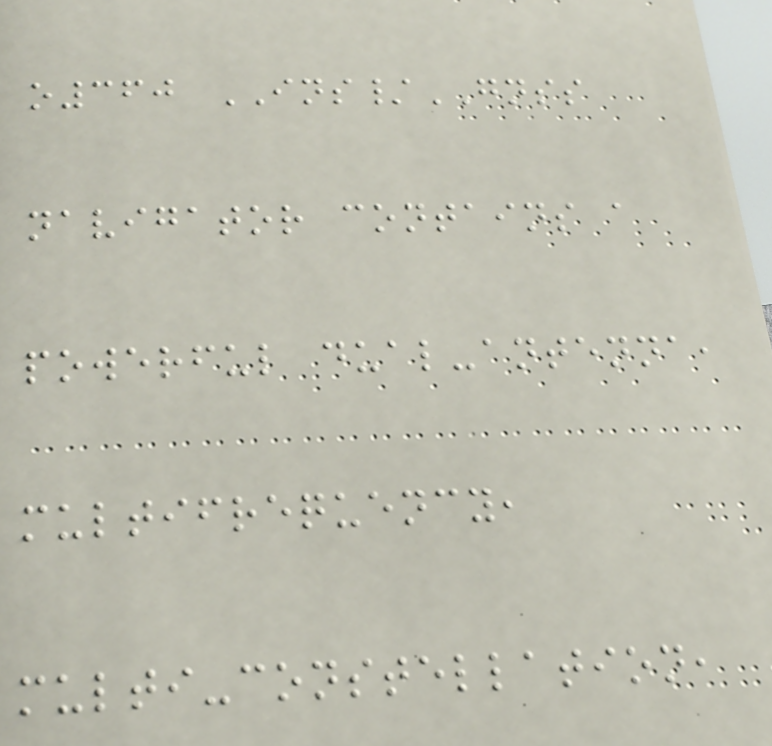o360 INS/GNSS
navigator contains a
powerful dual-antenna,
multifrequency,
multi-constellation,
